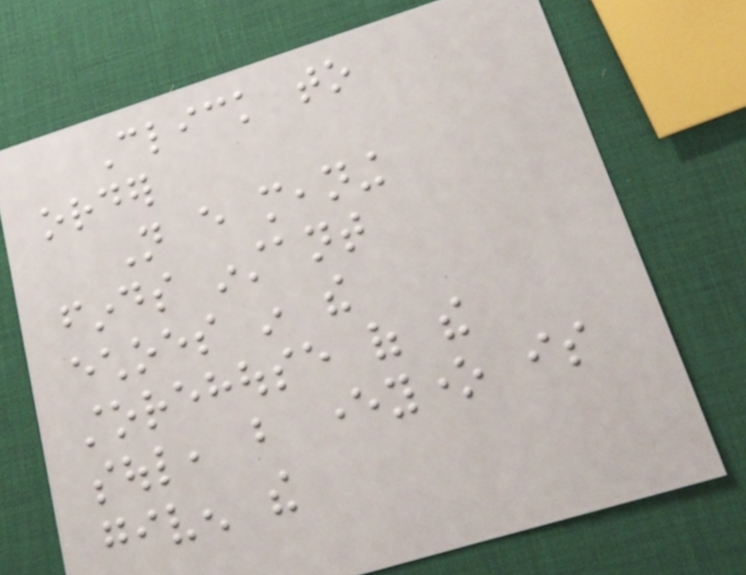Click to
order
Not every meaning
finds instant
echoes in the
storehouse of the
soul, but everyone is
given the
